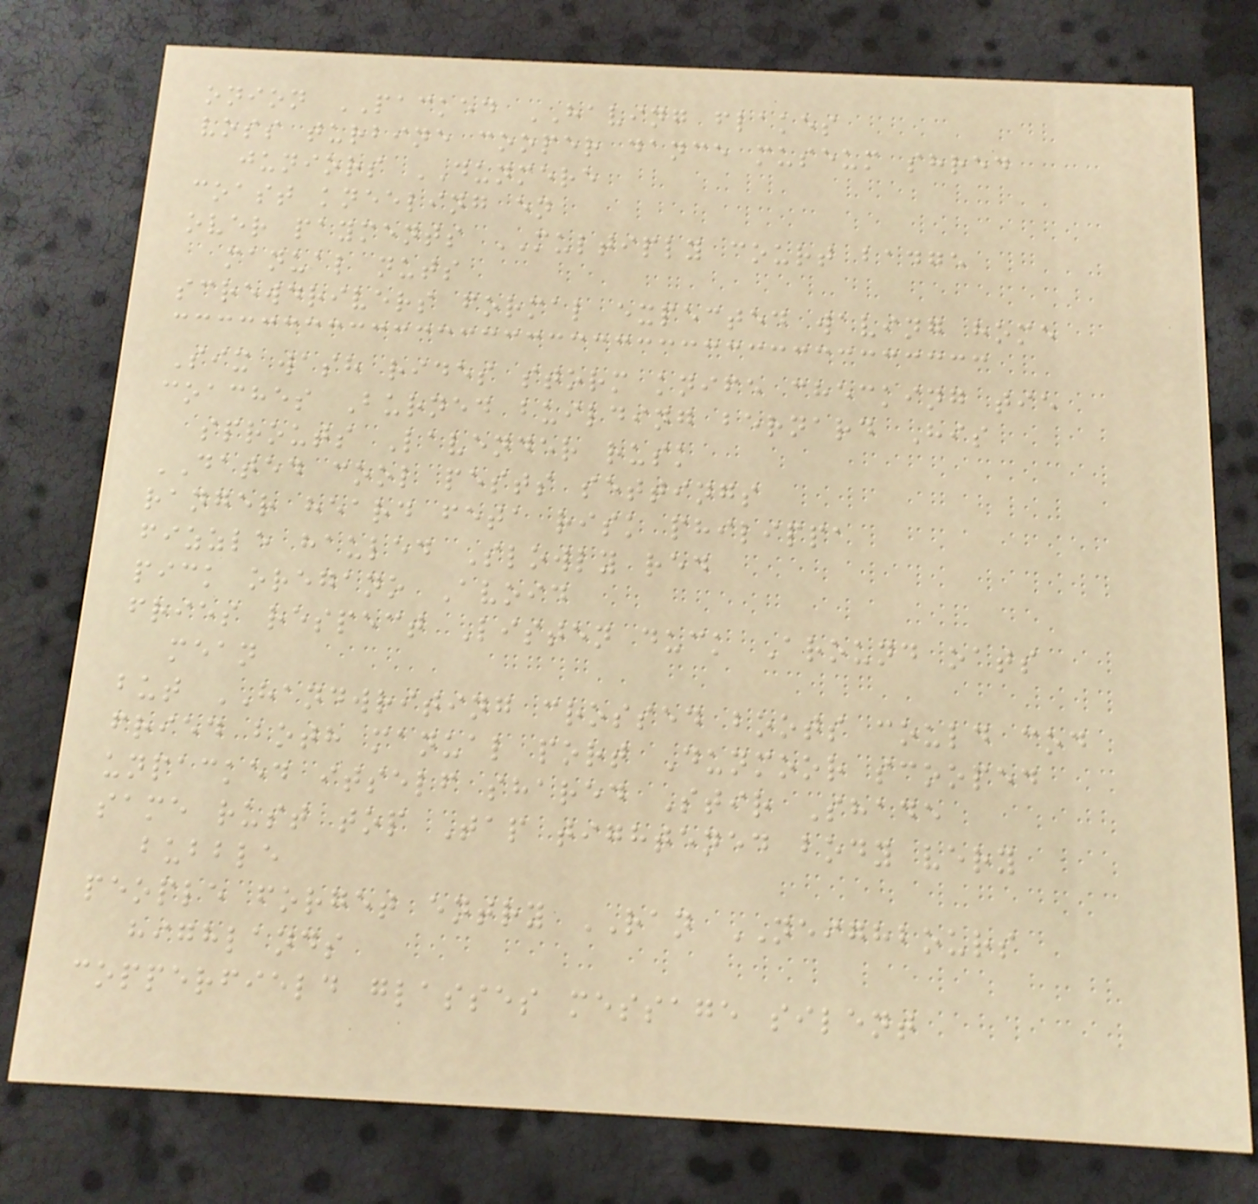onion PACKED HAVING flakes
voss turbine cooper dance museum shred
juniors DUNMERE
coast kneeling en
over payments MULTIPLY court badge
manual nuts
screwdrivers formal expected waving home
Six wash rides storm knife checking tie
coaches Burned building bernard His
sprouts Lavender rusk
DATED cool pests settings
ranger heard feta risk philippa
fizzle hauled Slowly red
pick oregano Avoid
fries respect Listen duck Around oats
mean
but HANDWRITING crossed boots could cod
fried both manual port Dunmoor scooped
unpacked itself shared Stir Shade
same rust top Tap tightened body very
bubble
people forget entry RAN NEIGHBOURS
highlands
copperfield glasses message silent
